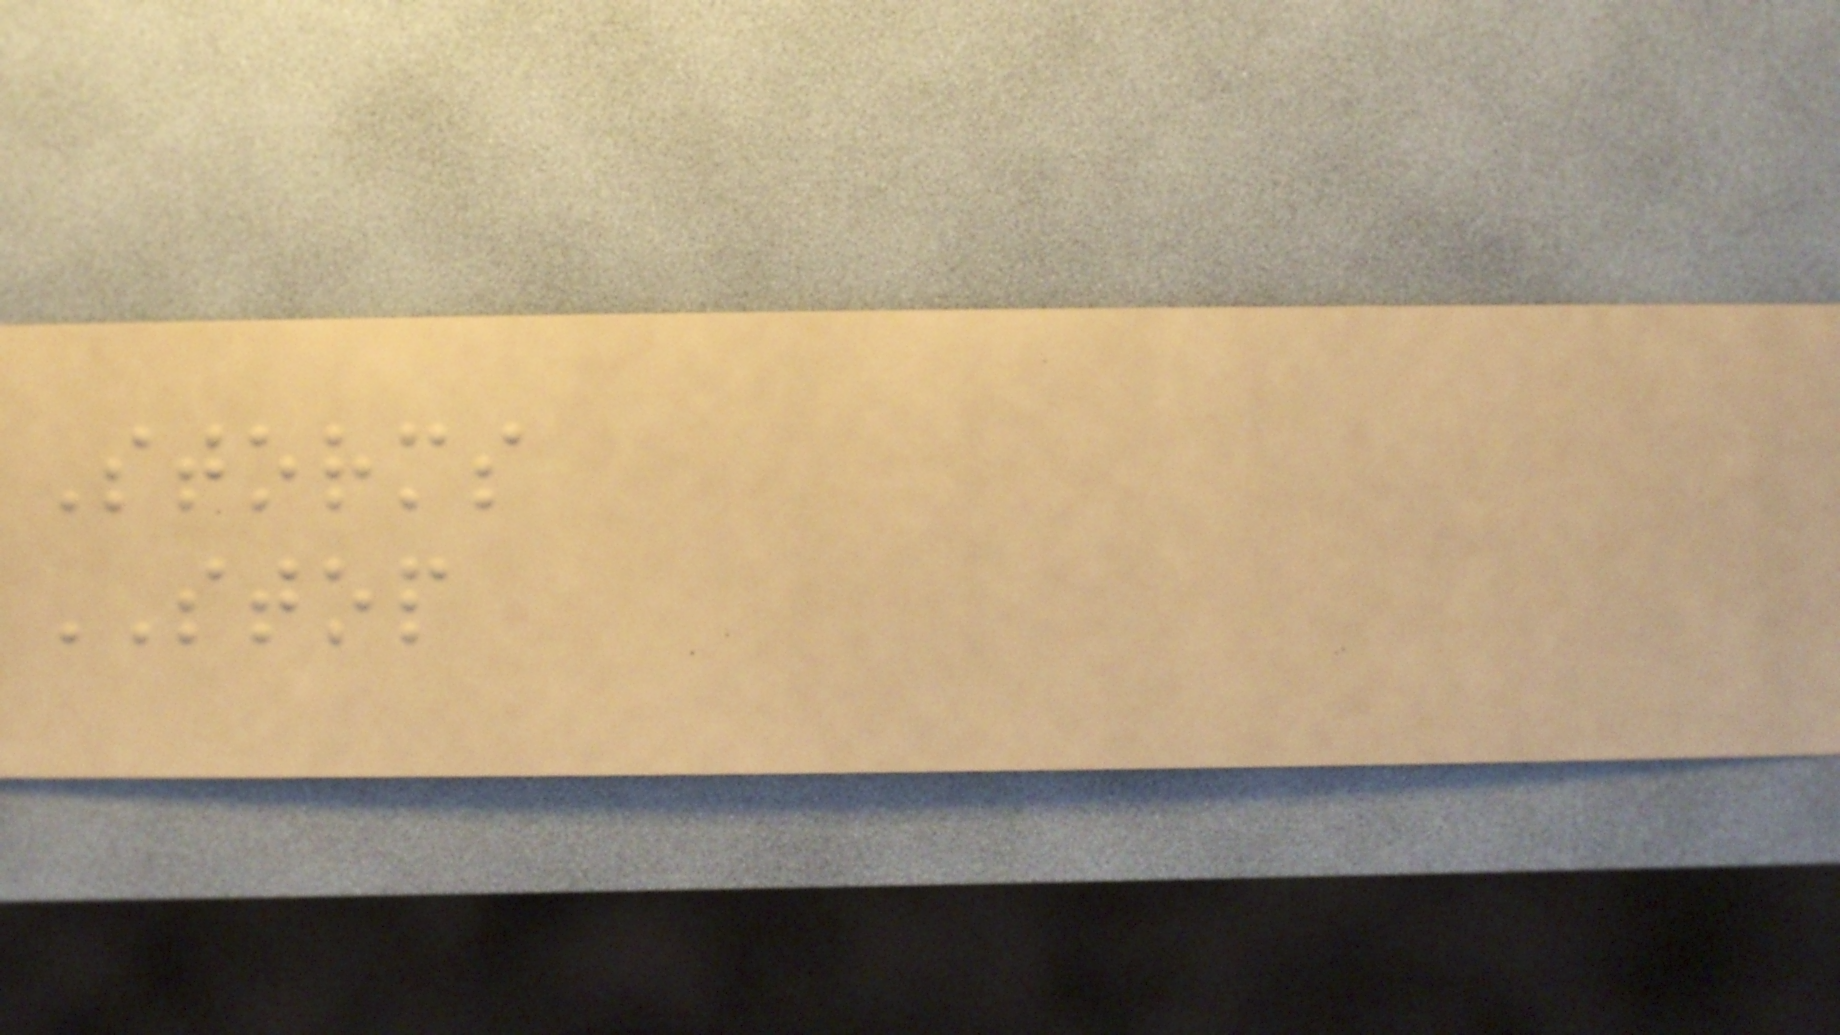Storms
STOP
